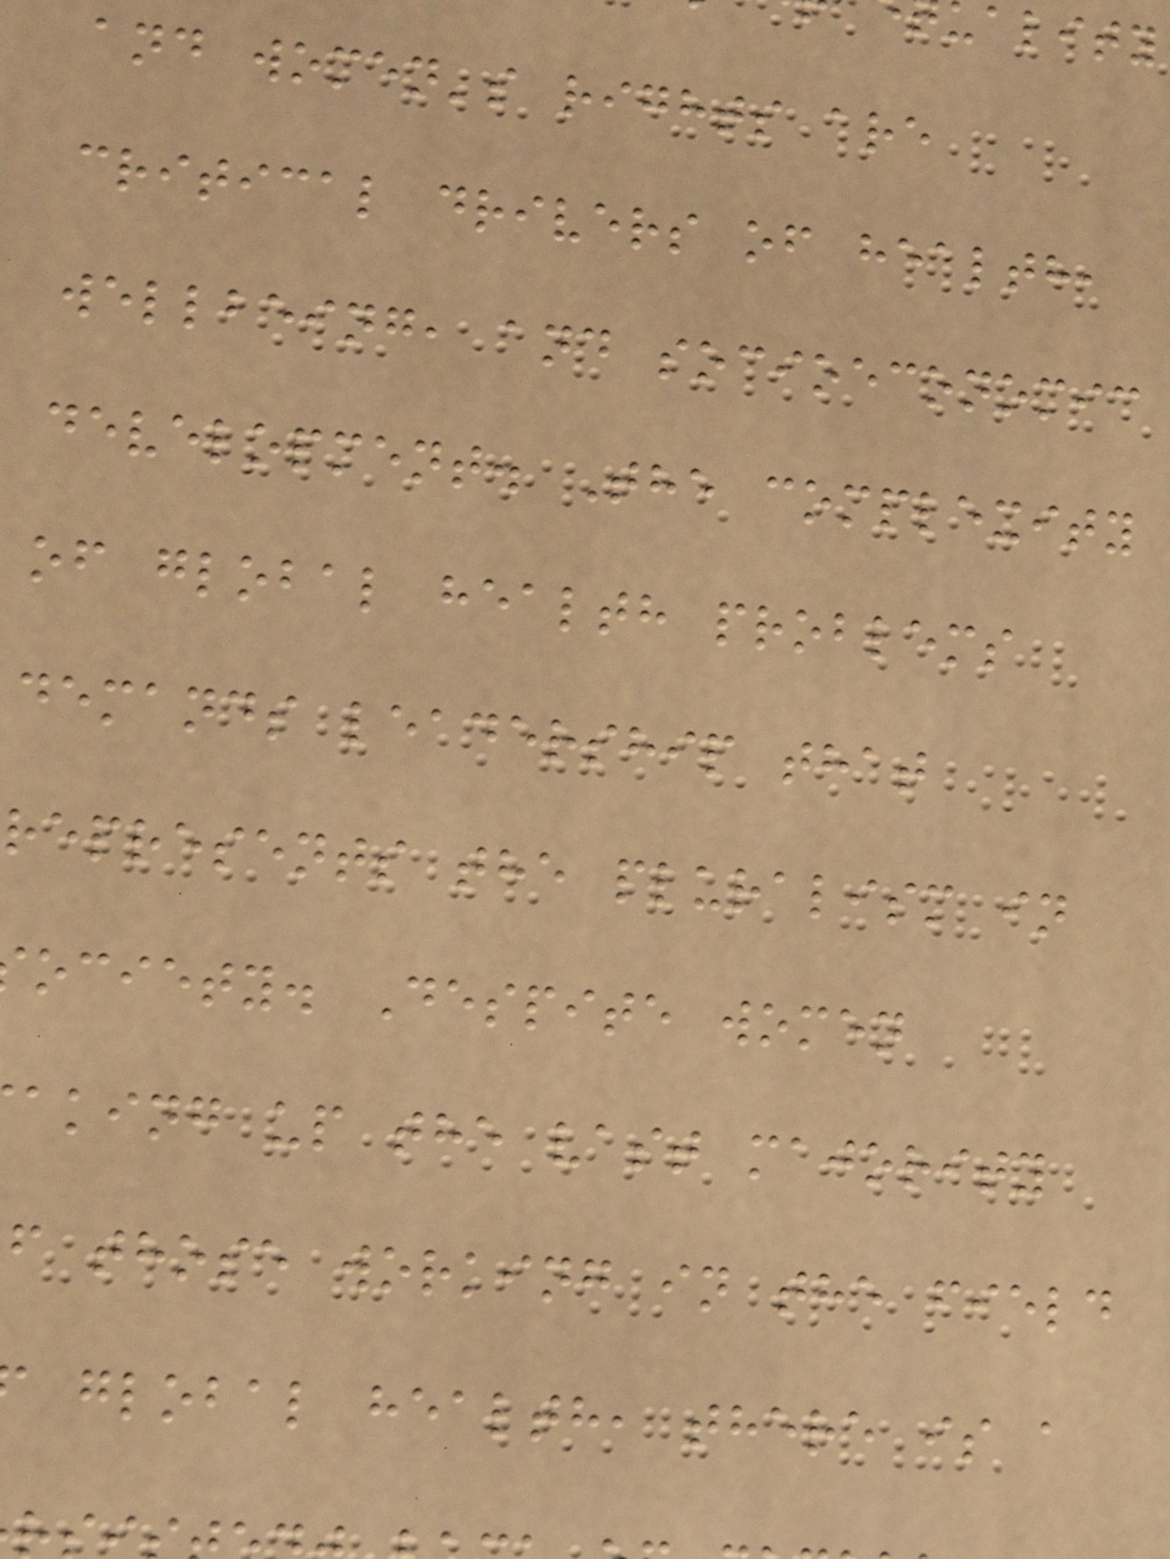and women's rights are
critical drivers of health,
wellbeing, and socioeconomic
development. The complexity
of global health problems
demands leadership that
represents the pluralism in
ociety. Despite women
aking up the vast majority
f those working in the field
global health, there is a
